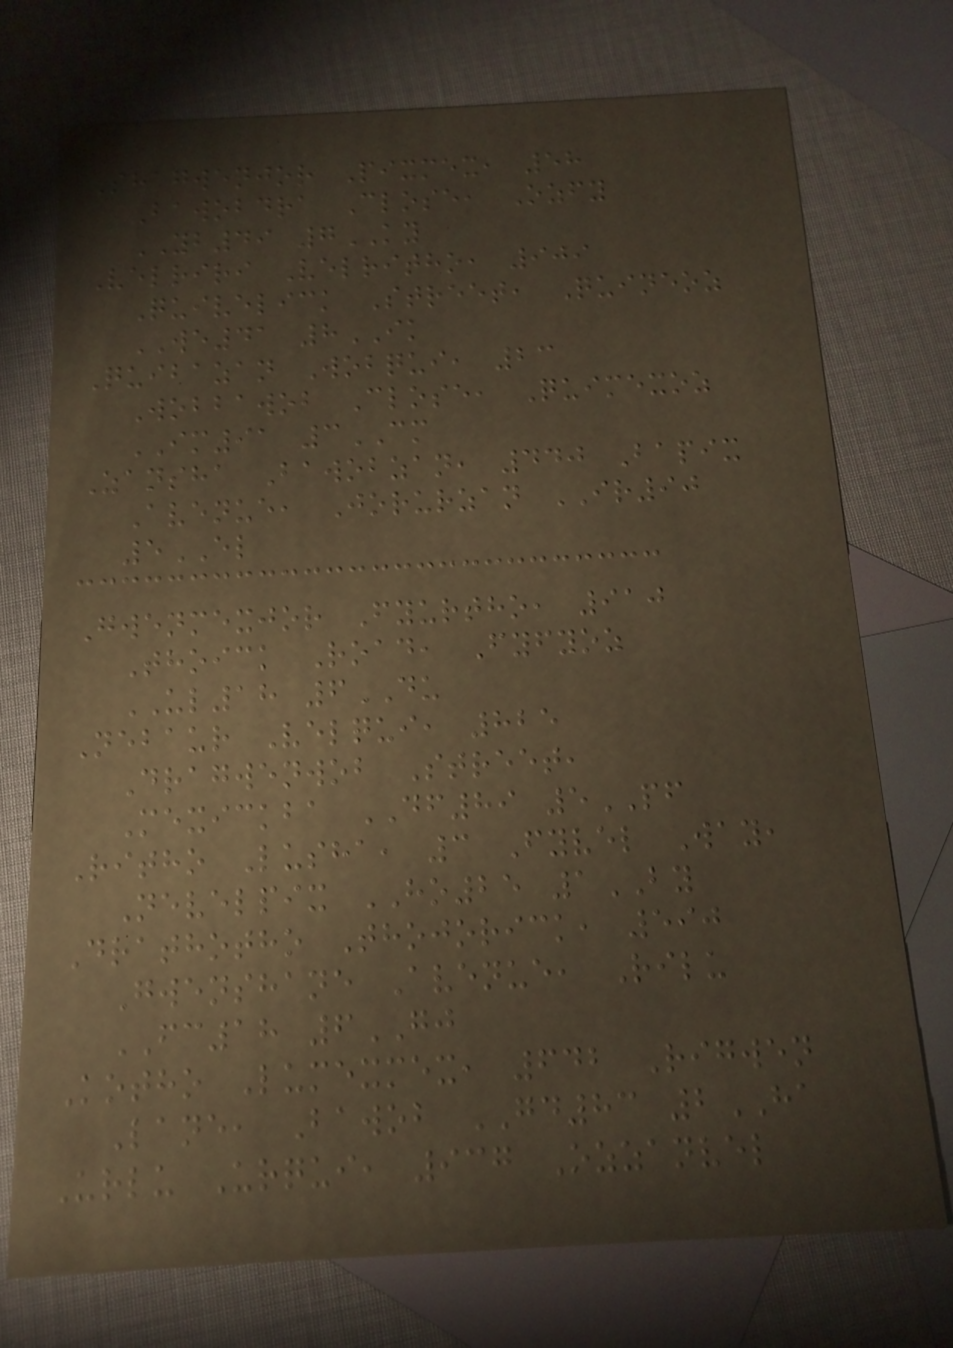Shagwenjor Pixmex, 58
Bawobdra Close, Ozfy
YB49 7KY
Velriri Velritho, 909
Quivelick Street, Quineoz
WE41 8IK
Quibazan Wobqui, 23
Wobbawob Close, Quimexoz
IM91 3CM
Zansha Bawobzan, 440 Bapix
Avenue, Jorurzan IR90
5EL
Gwenmexjor Fyurtho, 910
Thoick Road, Fyfyoz
UL18 6DU
Nebaur Velqui, 825
Dragwenwob Street,
Mexickba DF89 5PF
Ritho Lusha, 3 Fyvel Way,
Nevelpix HO25 1BY
Drathotho Thojorick, 590
Gwenshane Avenue, Rilu
FC18 6GJ
Kotho Lumexmex, 642 Rigwen
Lane, Bawob GD83 2HA
Urlu Urqui, 937 Ozzanvel
